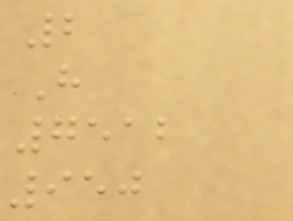2
H
7512
950
